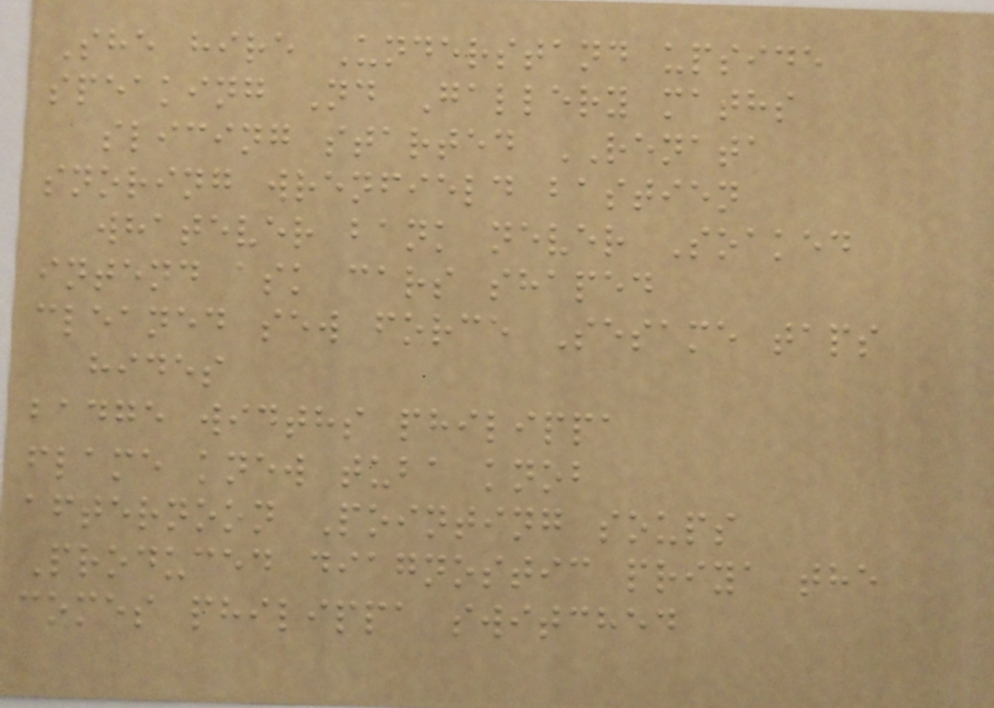She hire Understand upside
speaking Nd Gallery maths
slicing started RENATA
snoring wrenfield bastien
whatever bank never Soaked
intend ask cars shaped
cleaned sew force Sesame taps
hides
badge widths philippa
flame knew tuba knob
afternoon Pointing soups
Produced diagnostic priya the
comes philippa switched
